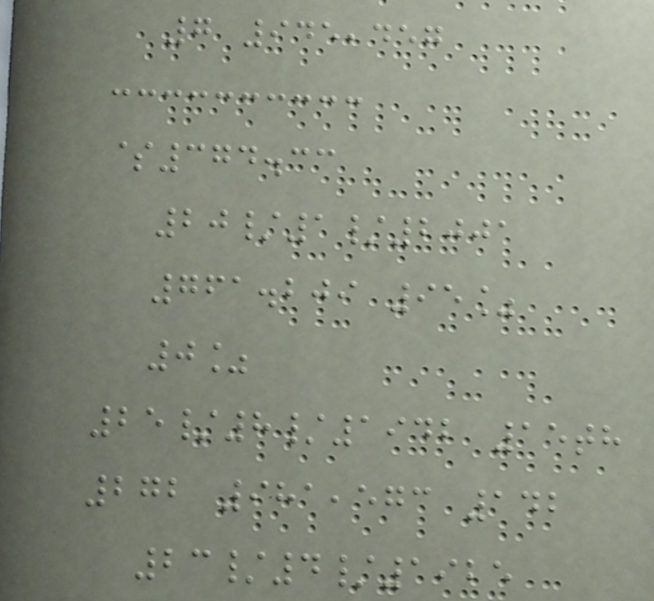7 945,457
$374.33
20/1/2001
761.209 95%
0%
25/8/1942 15th
272 981,573 142
23/4/1925
